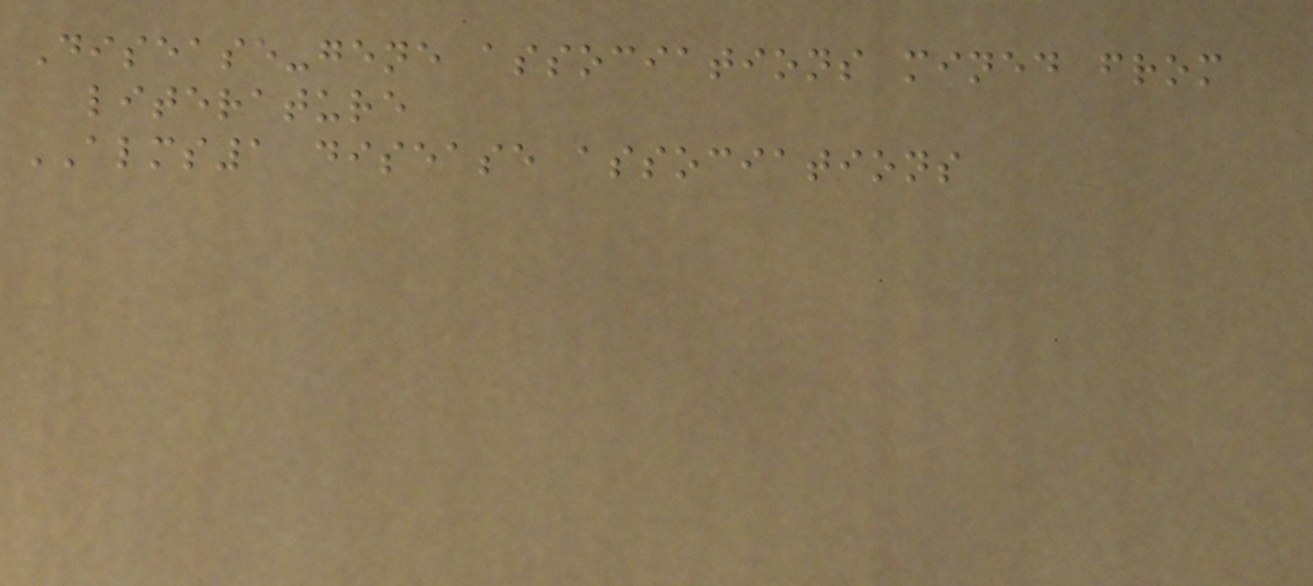Disease-gene associations mined from
literature
ALMS1 disease associations
